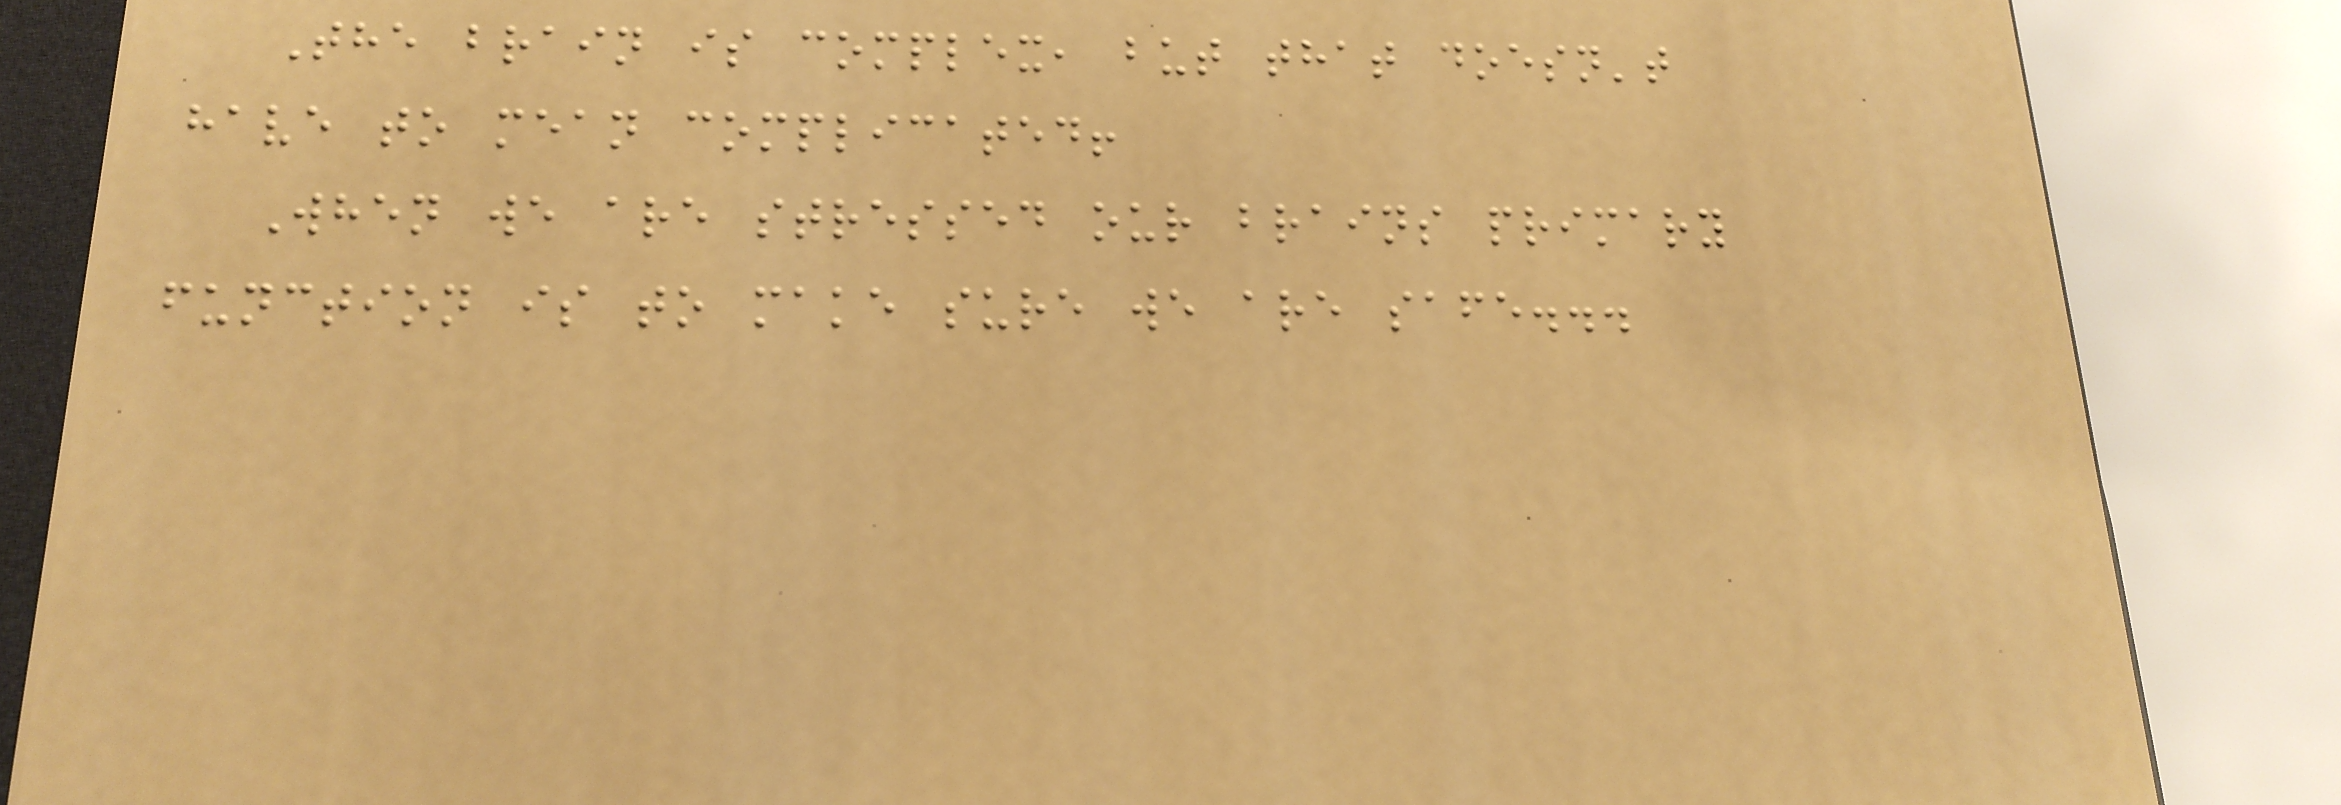The brain is complex, but that doesn't
have to mean complicated!
When we are stressed our brains primary
function is to make sure we are safe...
